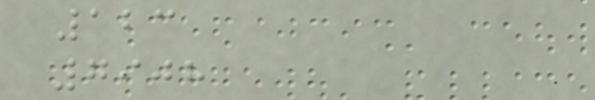123
7908
